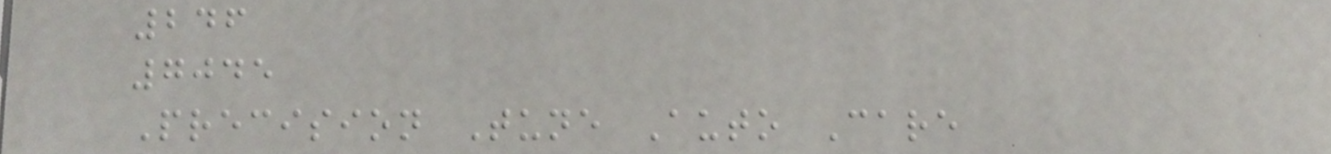246
7045
Precision Tune Auto Care
